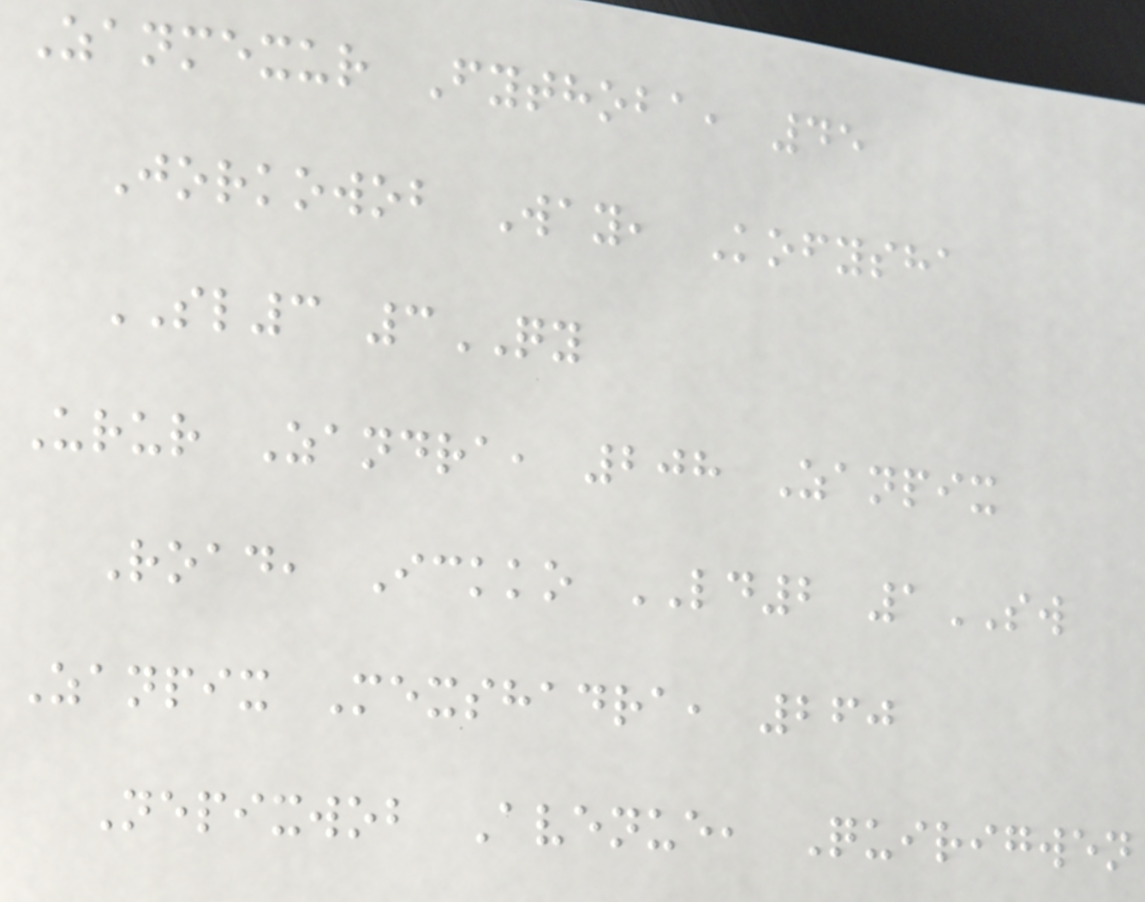Zanmexur Fythoba, 45
Jorkowob Way, Kofysha
SL3 3QY
Urur Zandra, 208 Zanpix
Road, Ickko LD2 1SW
Zanpix Mexshadra, 260
Nepixwob Avenue, Quirigwen
